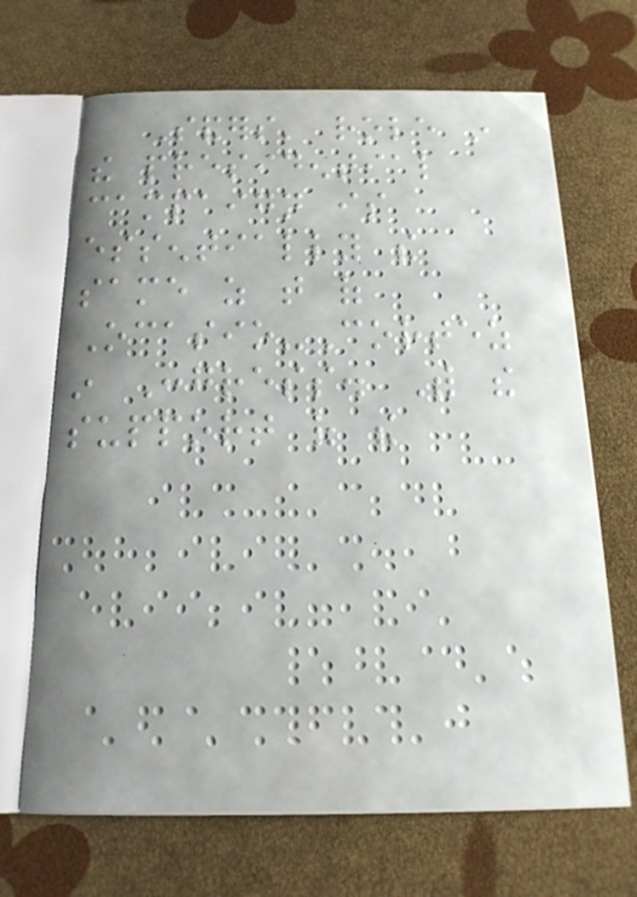Sanders' role in
the presidential
campaign is
essentially the
same as that of
Ocasio-Cortez
in Congress. With the
support of the
